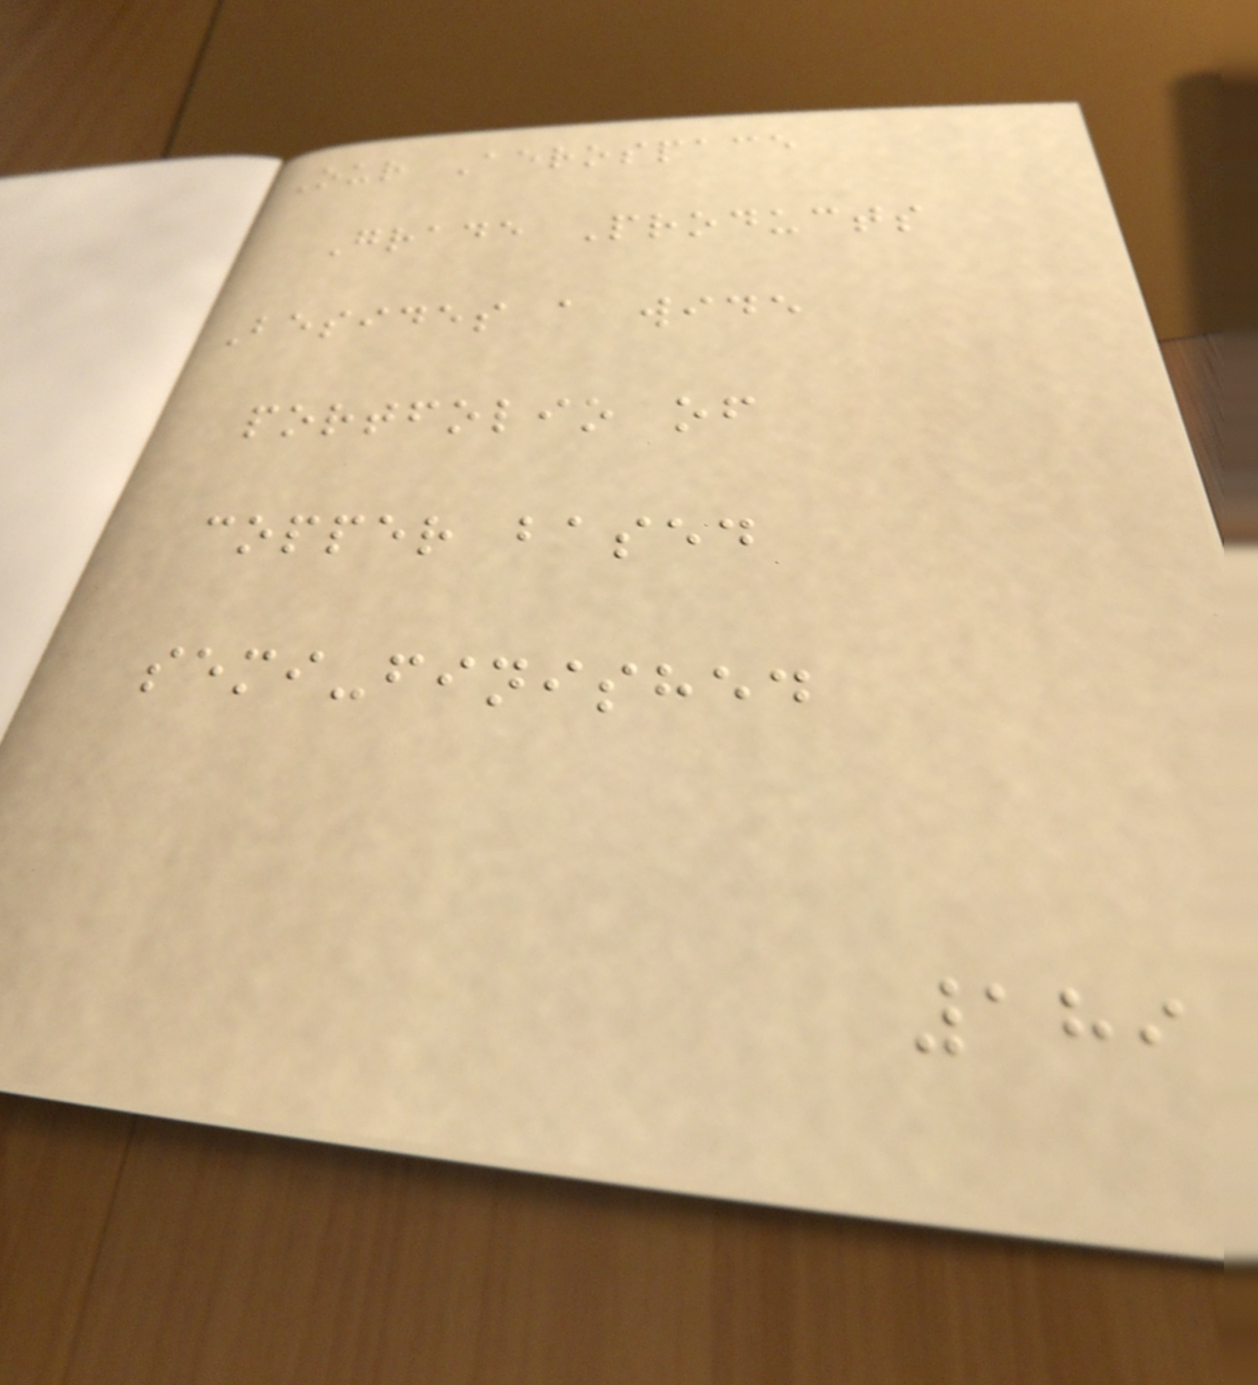Our Aerospace
Grade Products
Besides a wide
portfolio of
copper based
semi-finished
189
